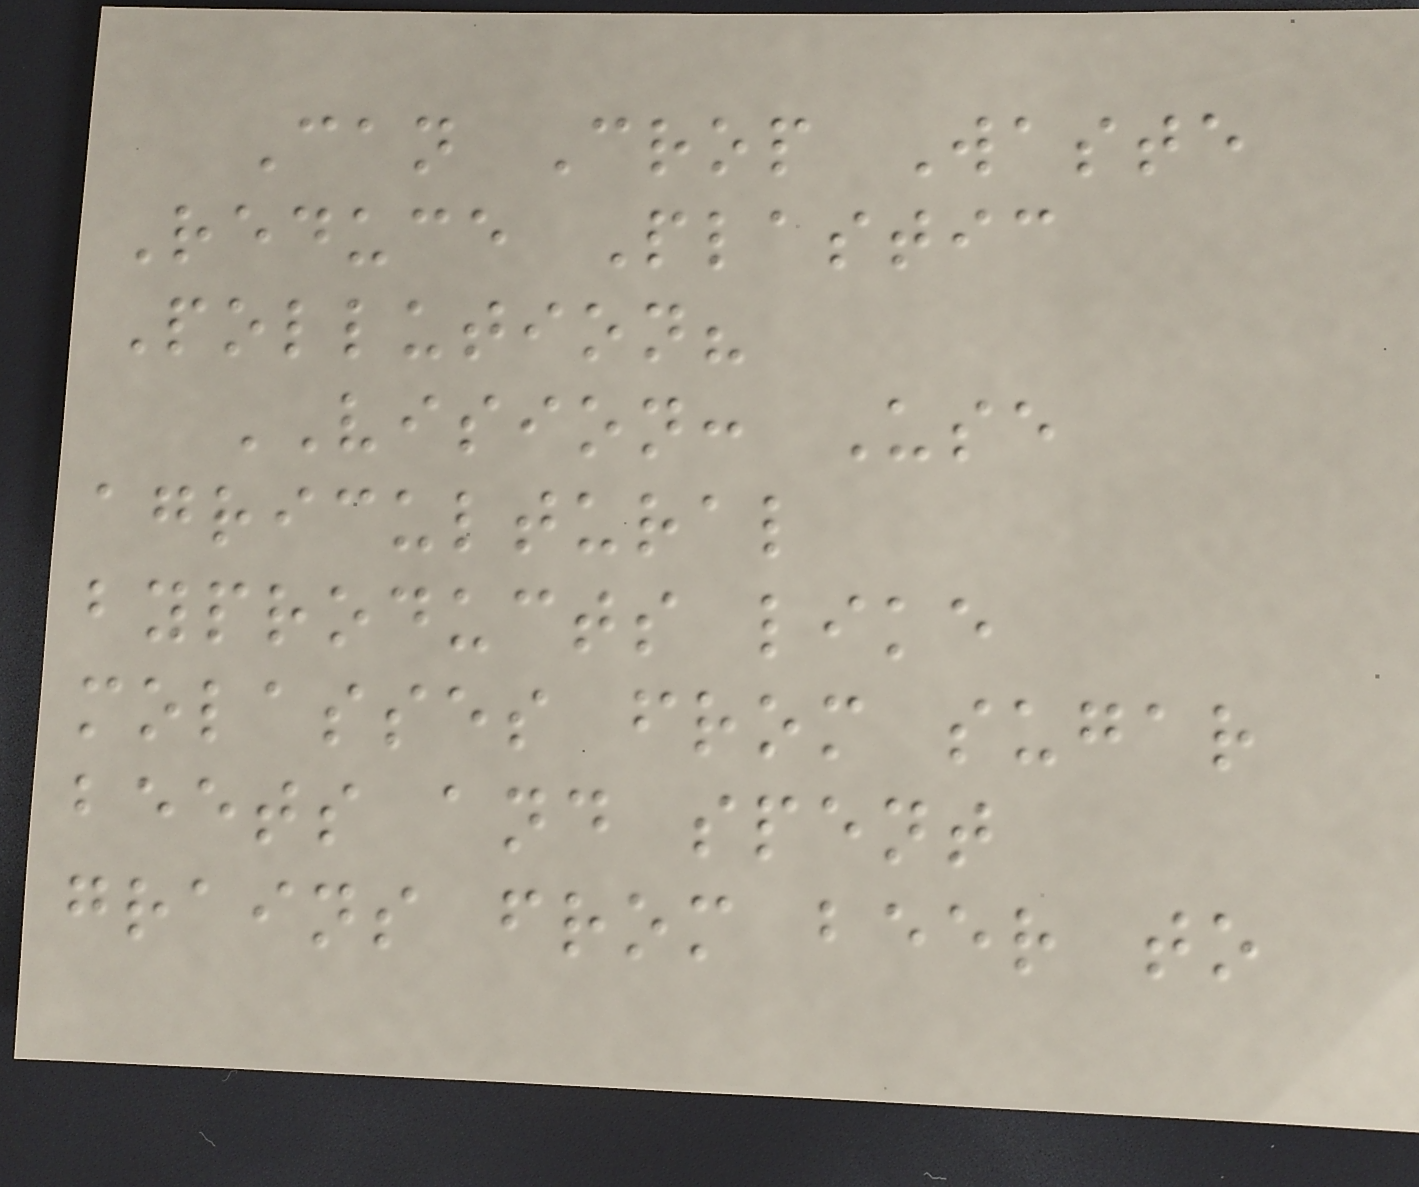Can Crop Waste
Reduce Plastic
Pollution?
VISION: Use
agricultural
byproducts like
molasses from sugar
beets and spent
grains from beer to
